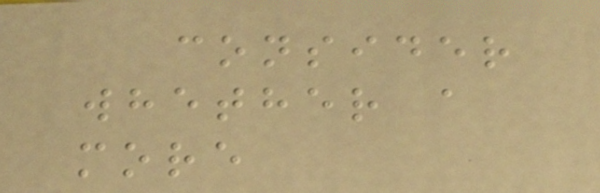consider
whether a
more
